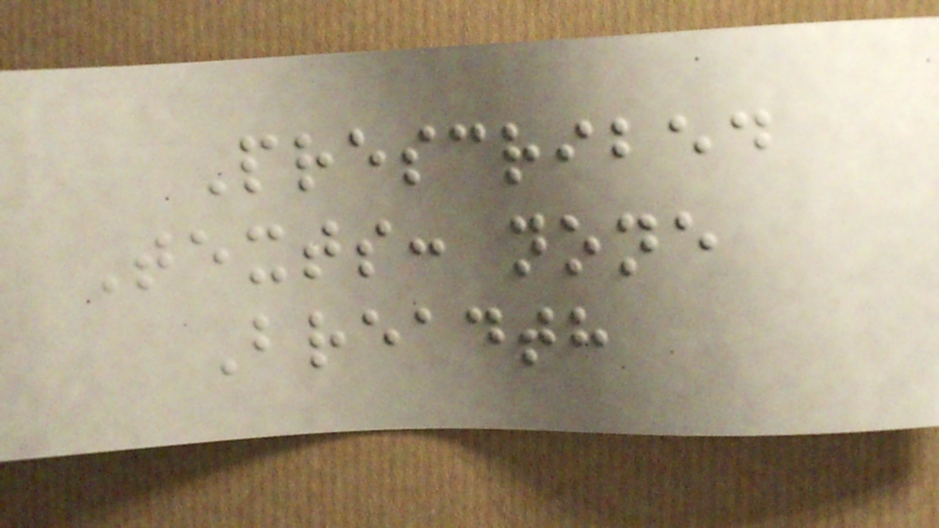Prescribed
Texts: none
Breadth
